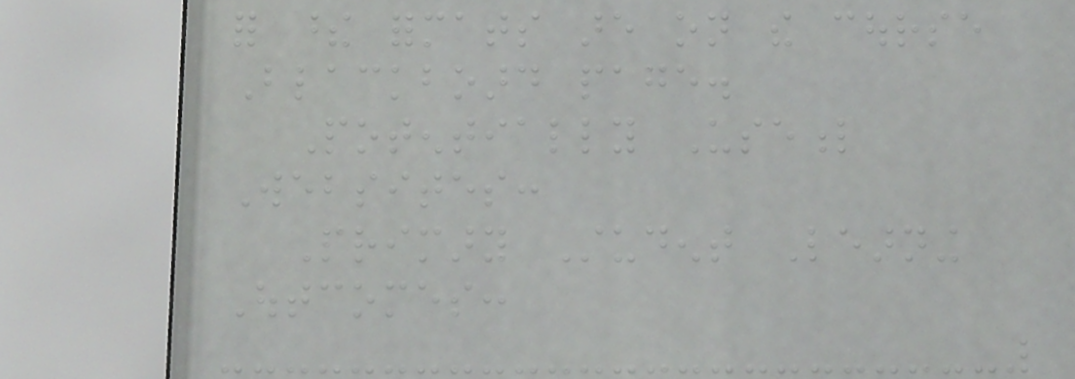for these formats are on the course
Blackboard page.
Potentially Useful
Websites:
Primary Student Learning
Outcomes:
